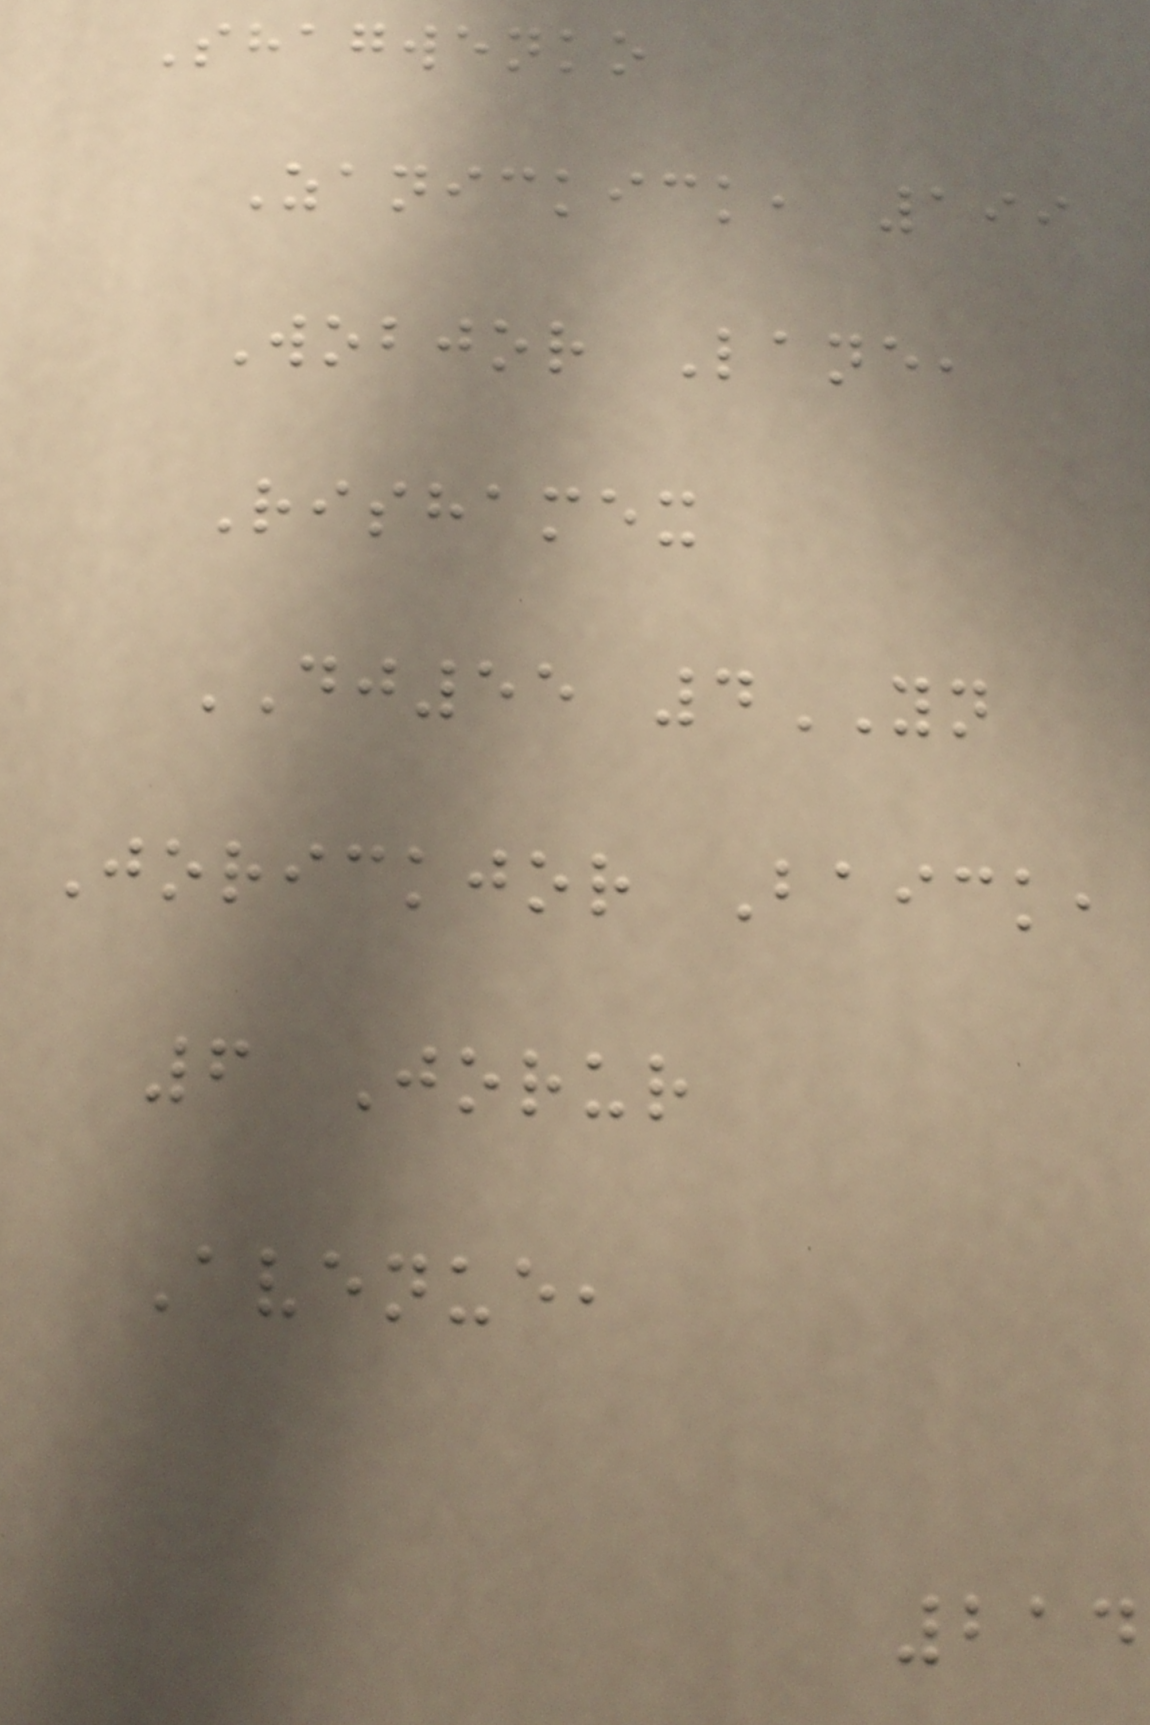Shagwenko
Zanickick, 199
Wobjor Lane,
Rishamex
DJ55 4YN
Jorickjor Baick,
6 Jorur
Avenue,
214
